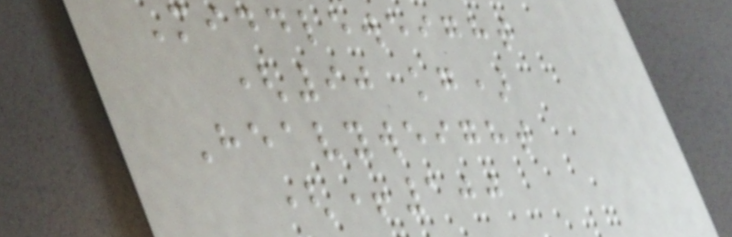Middleweight
(90 kg)
Heavyweight
(+100
